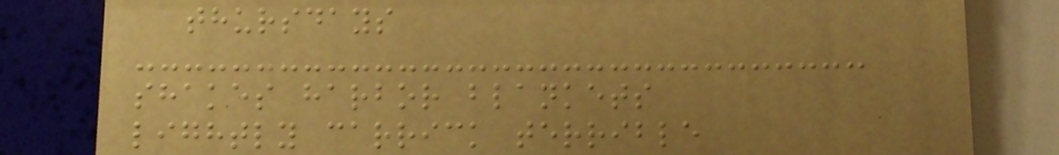thursdays
shakes harbor blankets
lightly carrick terrible
